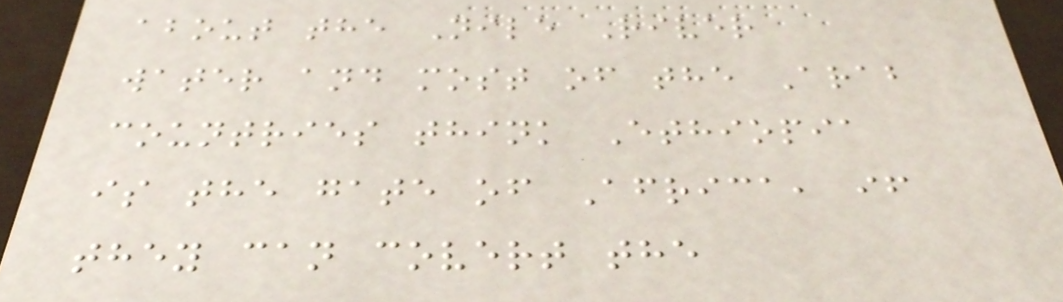about the Nile River
water and most of the Arab
countries think Ethiopia
is the gate of Africa, if
they can covert the
